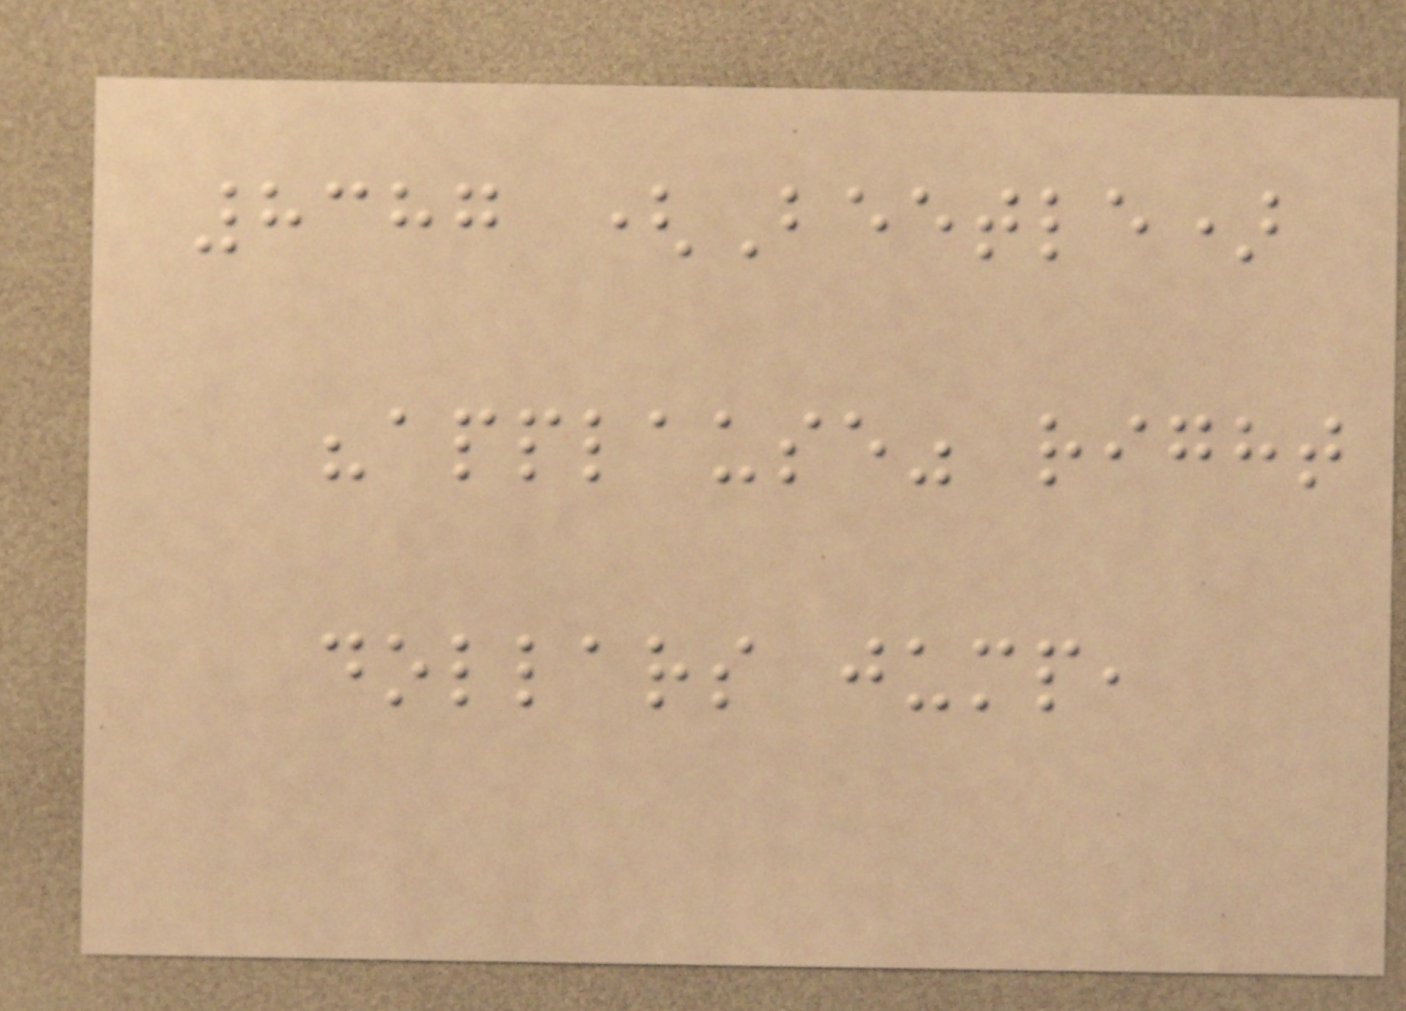8387 (Beetle)
"applause" right
dollars jump,
